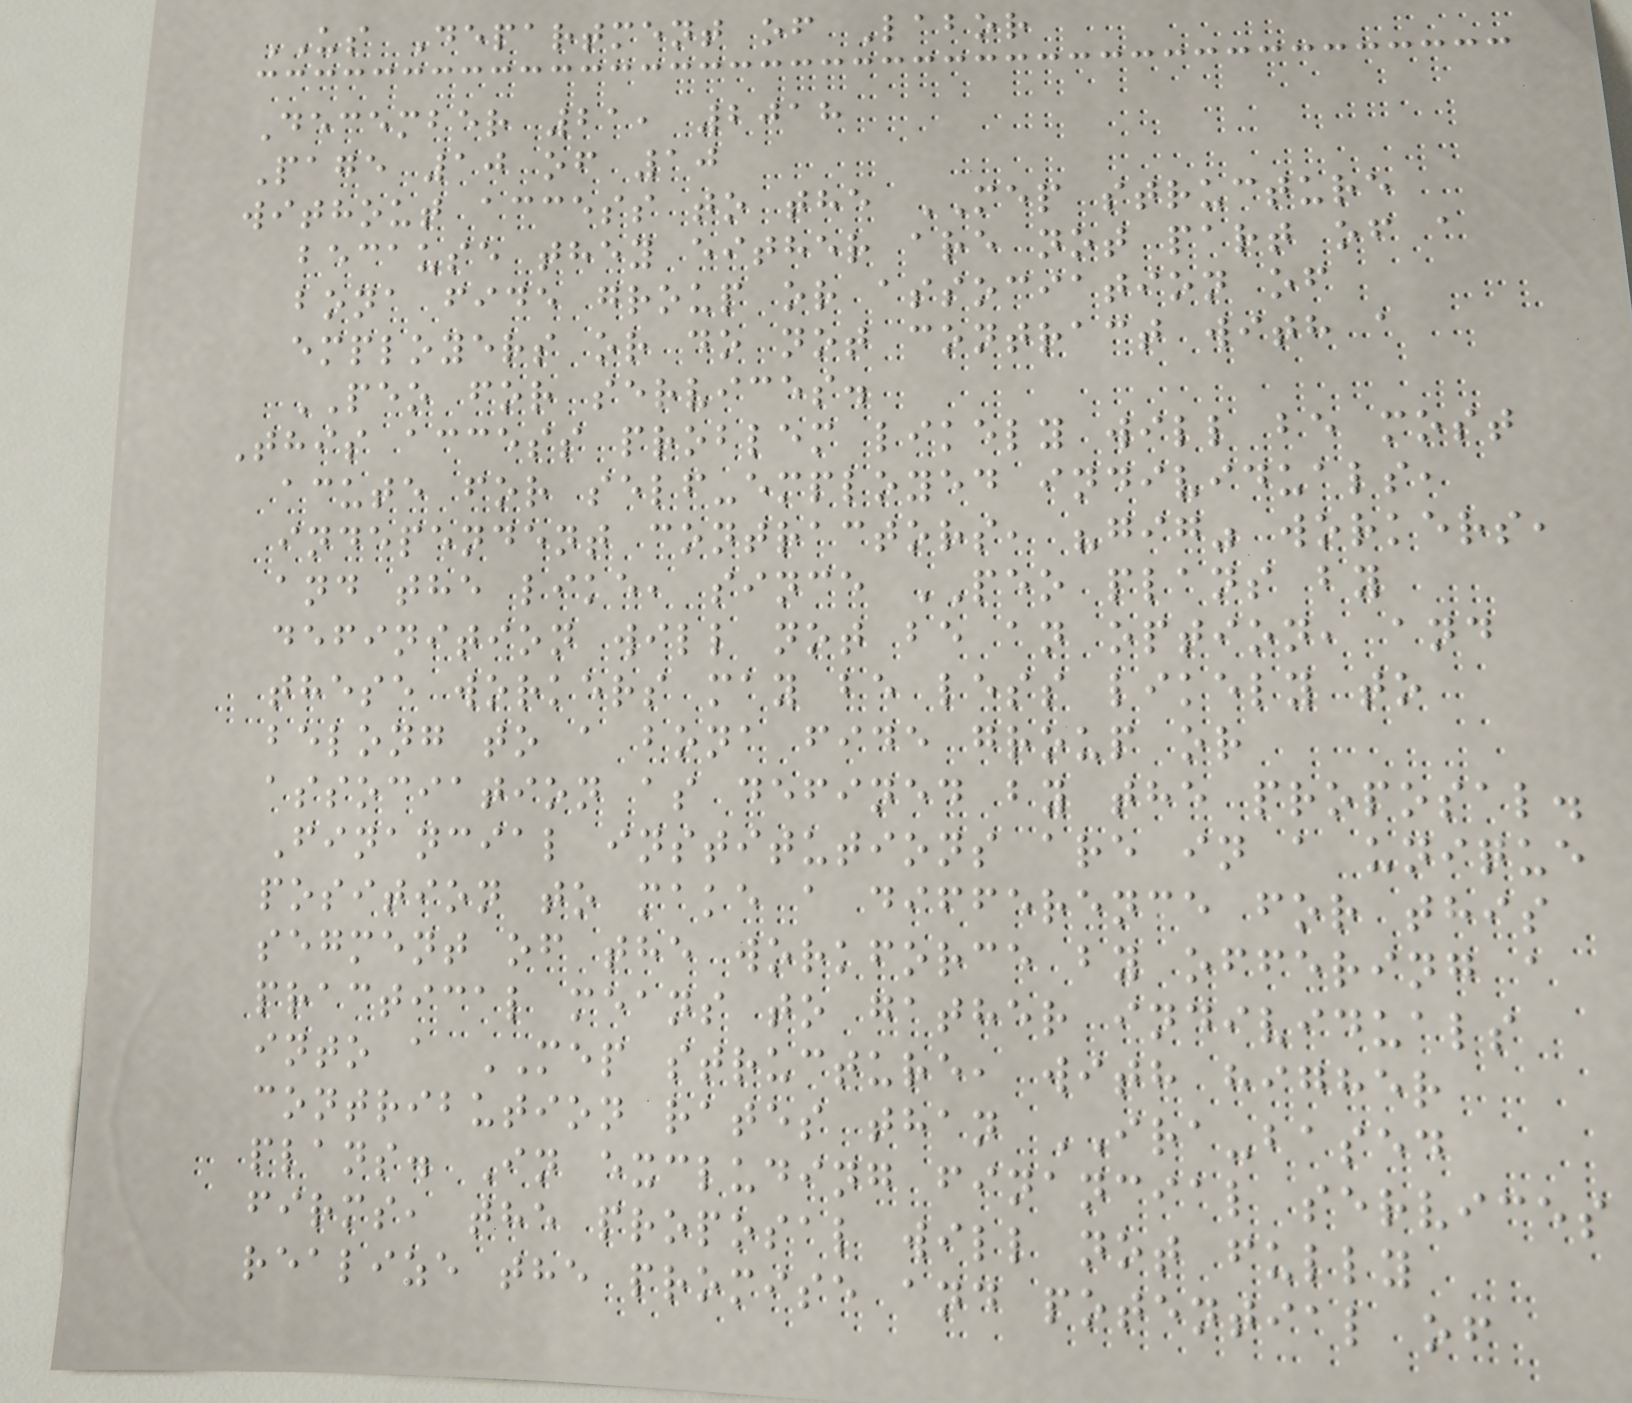US Department of Labor
December 21, 2018
Page 10 of 10
without access to the MEP structure
because they either are not part of a
bona fide group or association of
employers or do not contract with a
PEO for services.
This access problem likely will be most
acute for self-employed individuals,
independent contractors, "gig" workers,
and the like, since PEO plans by
definition will not be an option, and
these workers may be less likely to
belong to a bona fide group or
association as defined by the proposal.
Financial institutions are in a unique
position to make a difference for this
segment of the workforce by offering a
practical means to gather individuals
into a MEP structure, with higher
contribution rates than IRA-based
plans. In excluding financial services
firms, the proposal will not fully
realize the promise and potential of
